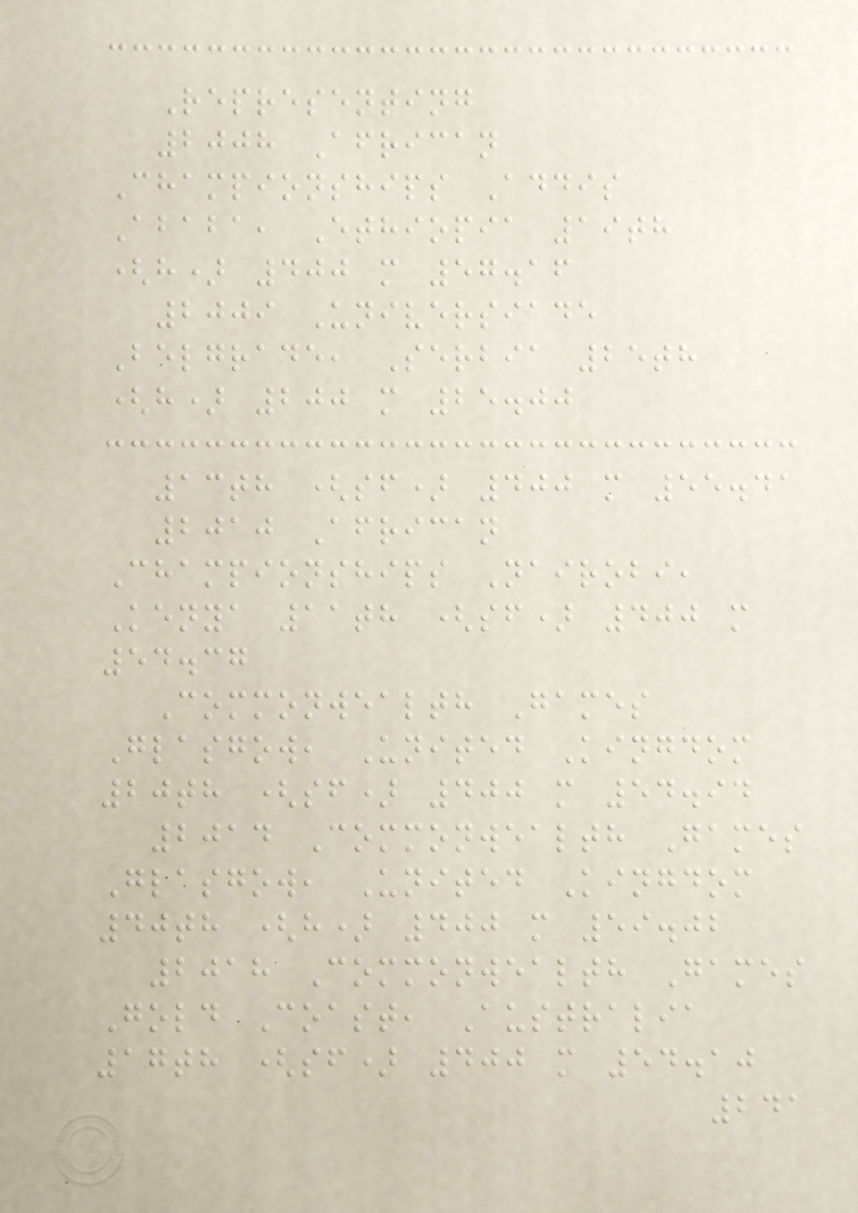Representing
2008 African
Championships Addis
Ababa, Ethiopia 19th
(h) 400 m 57.16
2009 Universiade
Belgrade, Serbia 25th
(h) 200 m 25.00
13th (sf) 400 m 55.41
2010 African
Championships Nairobi,
Kenya 11th (sf) 400 m
54.37
Commonwealth Games
Glasgow, United Kingdom
20th (sf) 400 m 54.94
2014 Commonwealth Games
Glasgow, United Kingdom
40th (h) 400 m 59.02
2018 Commonwealth Games
Gold Coast, Australia
17th (sf) 400 m 54.10
241
